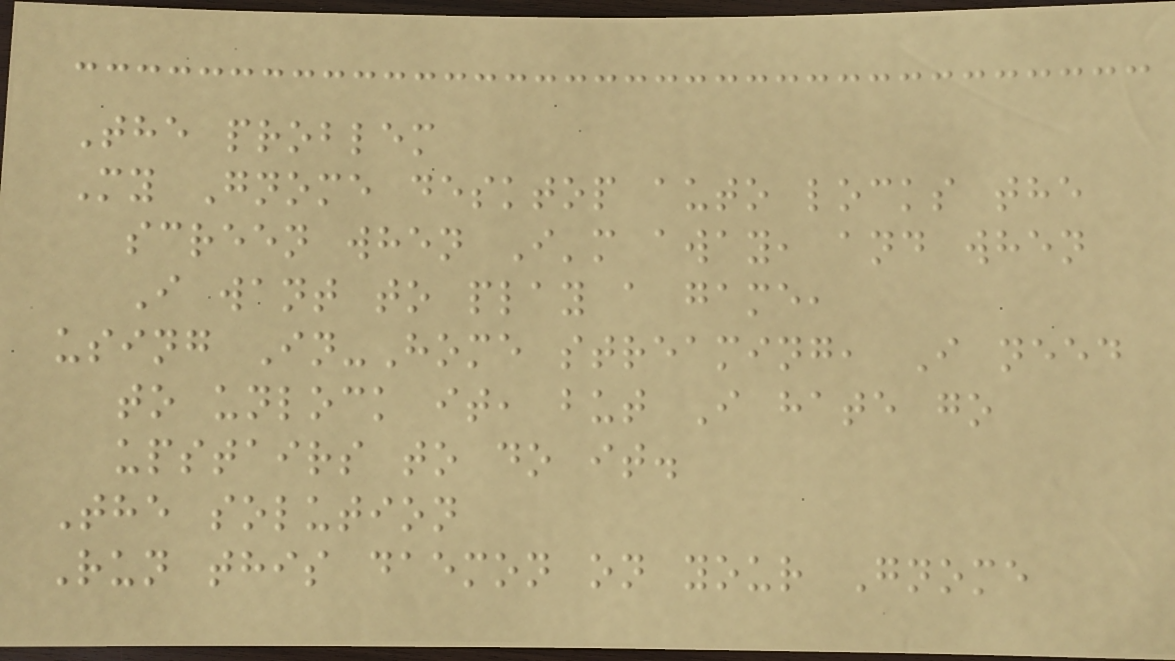The problem
My Gnome desktop auto locks the
screen when I'm away, and when
I want to play a game,
using In-Home streaming, I need
to unlock it, but I hate go
upstairs to do it.
The solution
Run this daemon on your Gnome
